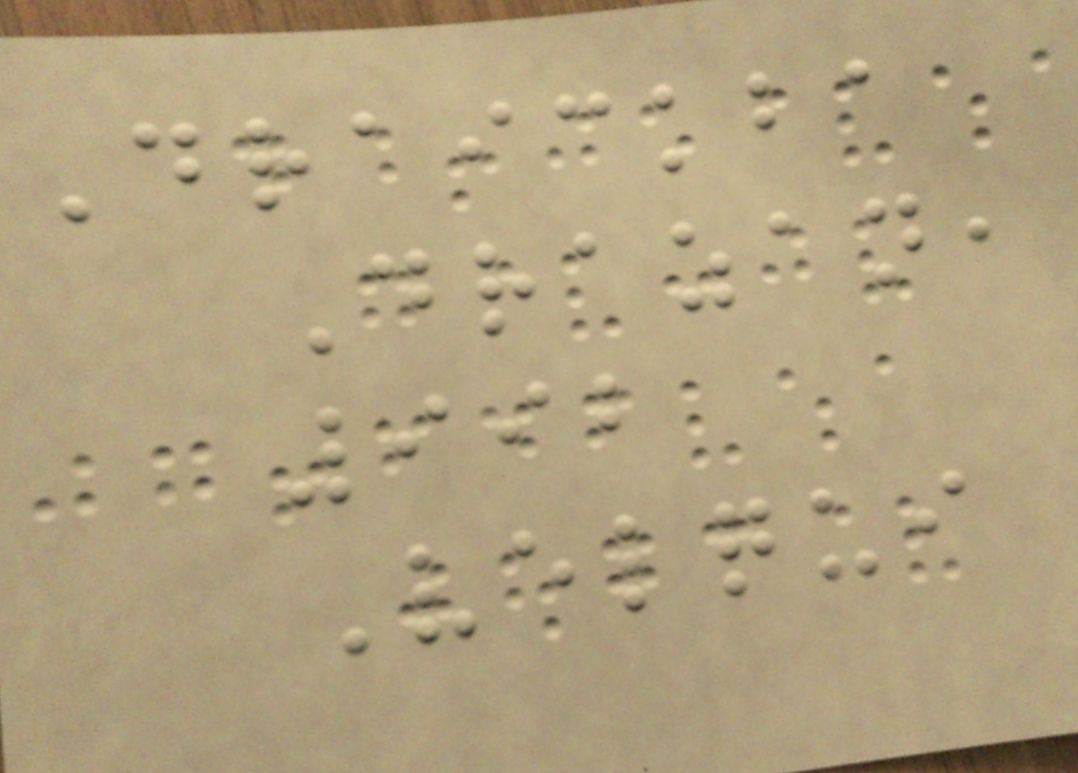Draickba
Drazan,
992
Velqui
